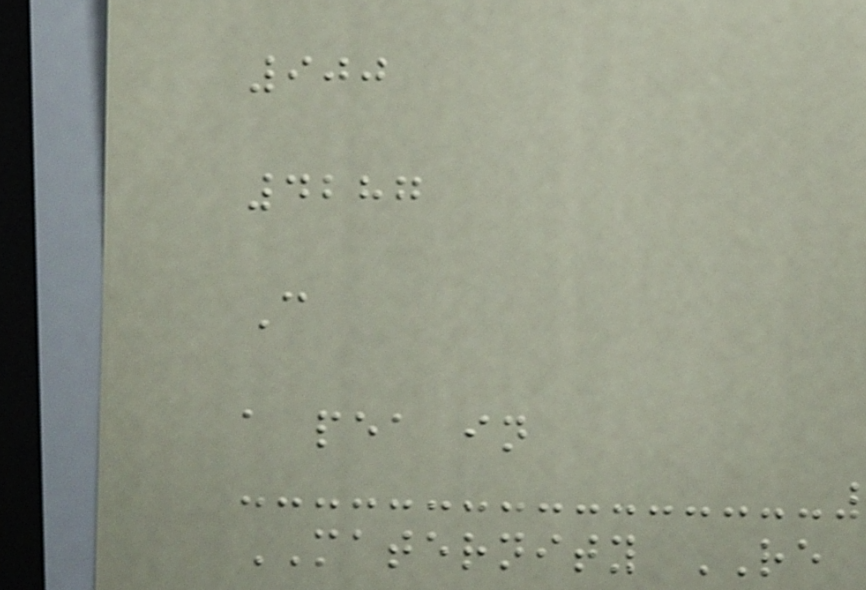900
4287
C
a pea in
MATERNITY RE
